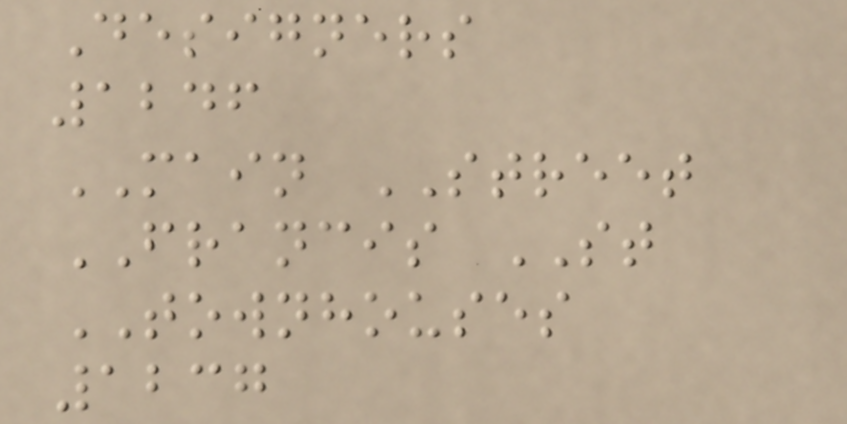Designers
1246
MAIN STREET
FRANCIS ST
TOWNHOUSES
1237
